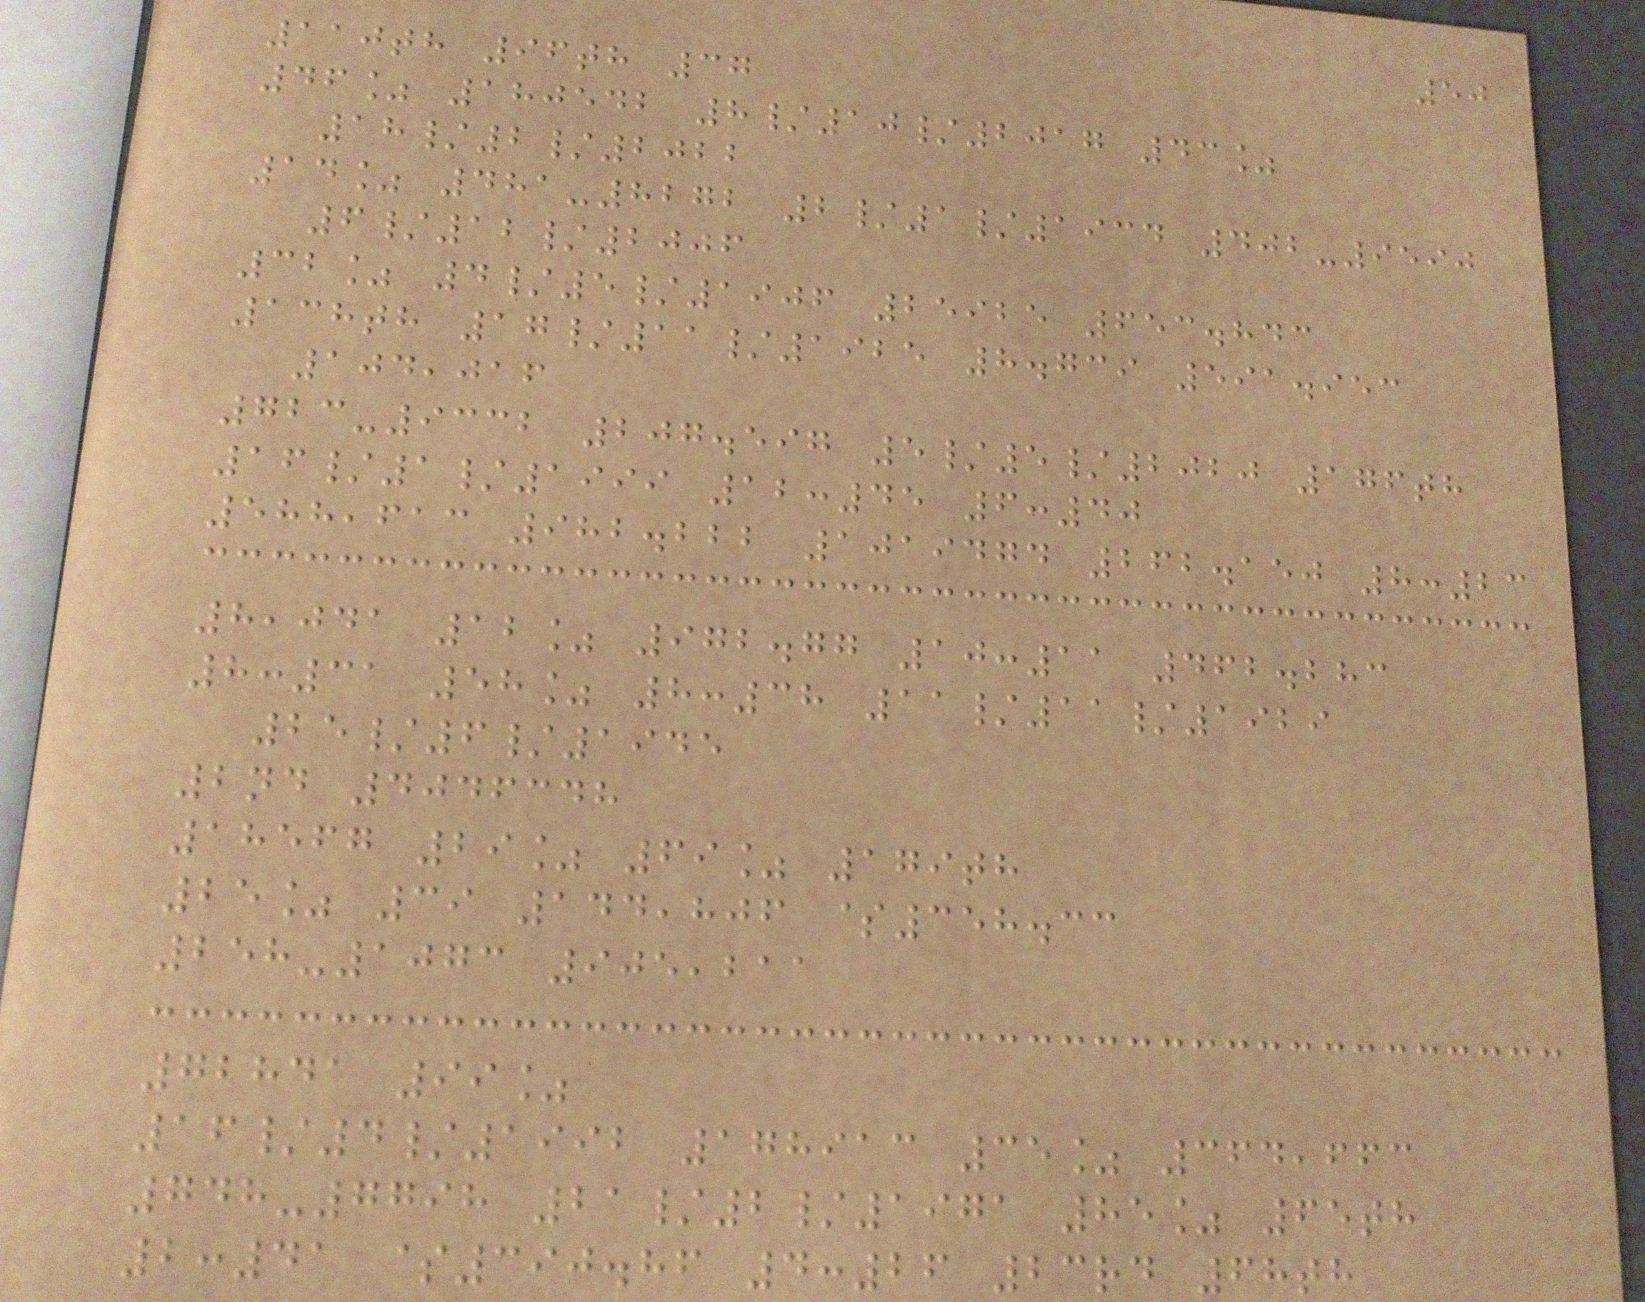50
110th 96th 37
46% 180542 8/10/2017 43%
18/2/2022
14% 481-8272 2/1/1934 402-9590
6/12/2006
32% 4/5/1906 25925 653.843
138th 17/11/1925 8.739 591.953
104,016
723-9332 207.597 5/5/2020 176th
16/1/1999 12:45 6:40
588,613 982.222 1019474 262.150 8:23
8,041 12% 972.77 10:11 462.283
8:31 58% 8:38 11/11/1929
25/6/1945
2nd 4046348
18567 29% 69% 179th
25% 39 144,806 $358.33
258-1073 905,211
72841 99%
16/4/1992 178913 35% 364,663
748-7798 21/2/1971 85% 65th
2:41 $390.86 4:26 23rd 68th
